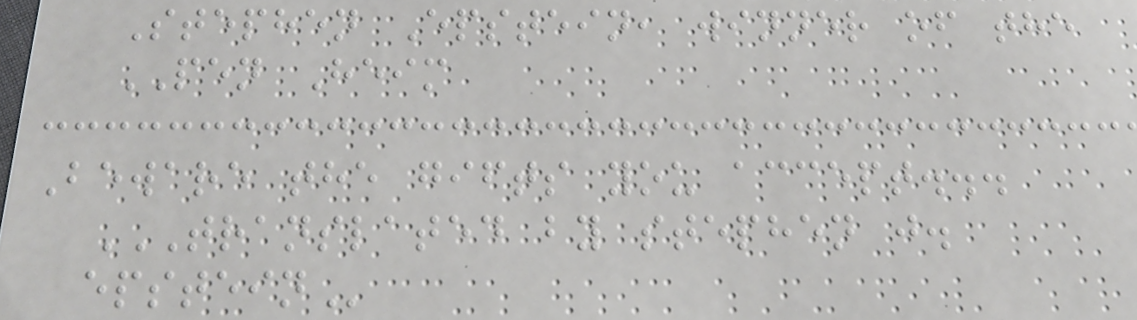Stephen Epstein, winner of the
PEN Heim
Beware the gifts you accept...
TRANSLATED BY STEPHEN J.
EPSTEIN
